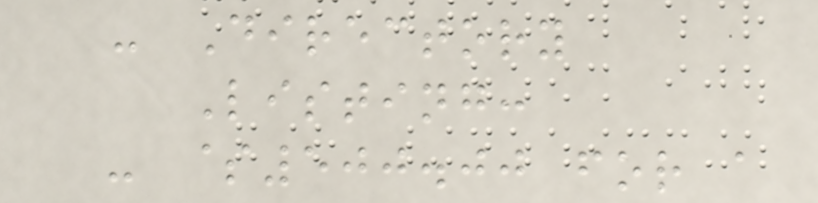- Directory
Listing:
- $500.00 for a
